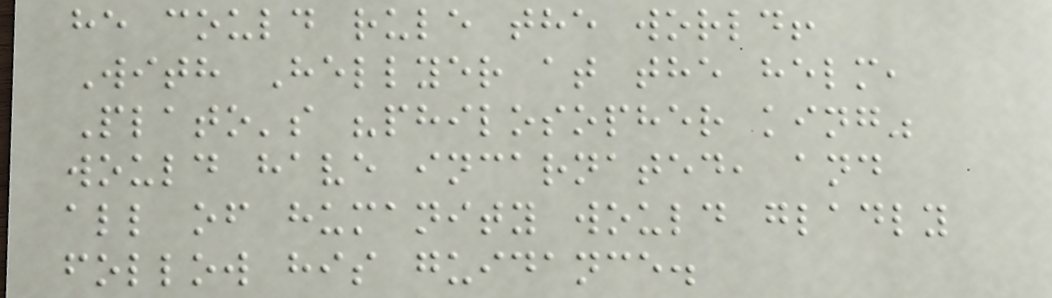he could rule the world!
With Hellyer at the helm,
Plato's "philosopher king"
would have incarnated, and
all of humanity would gladly
follow his guidance.
